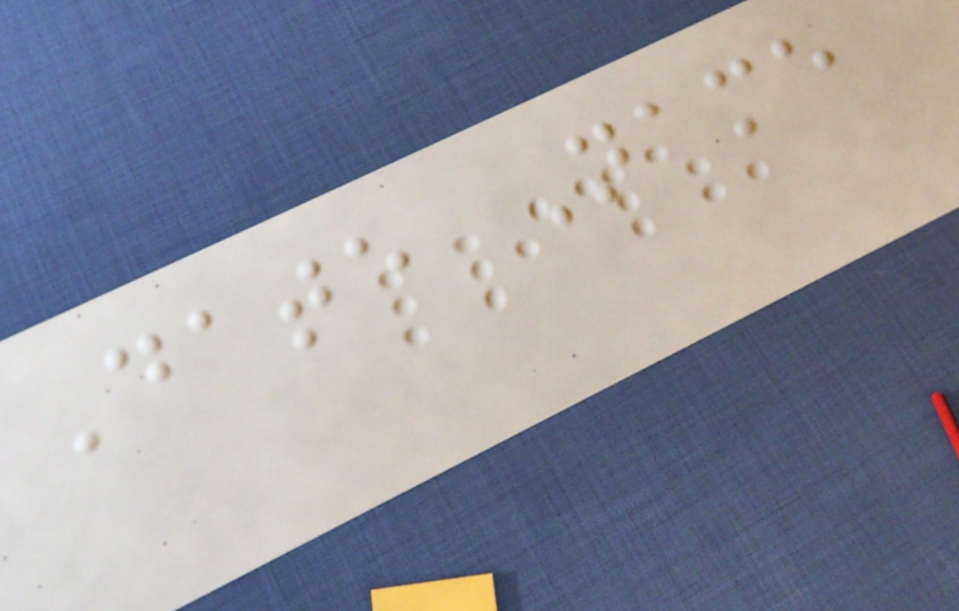Date Name
